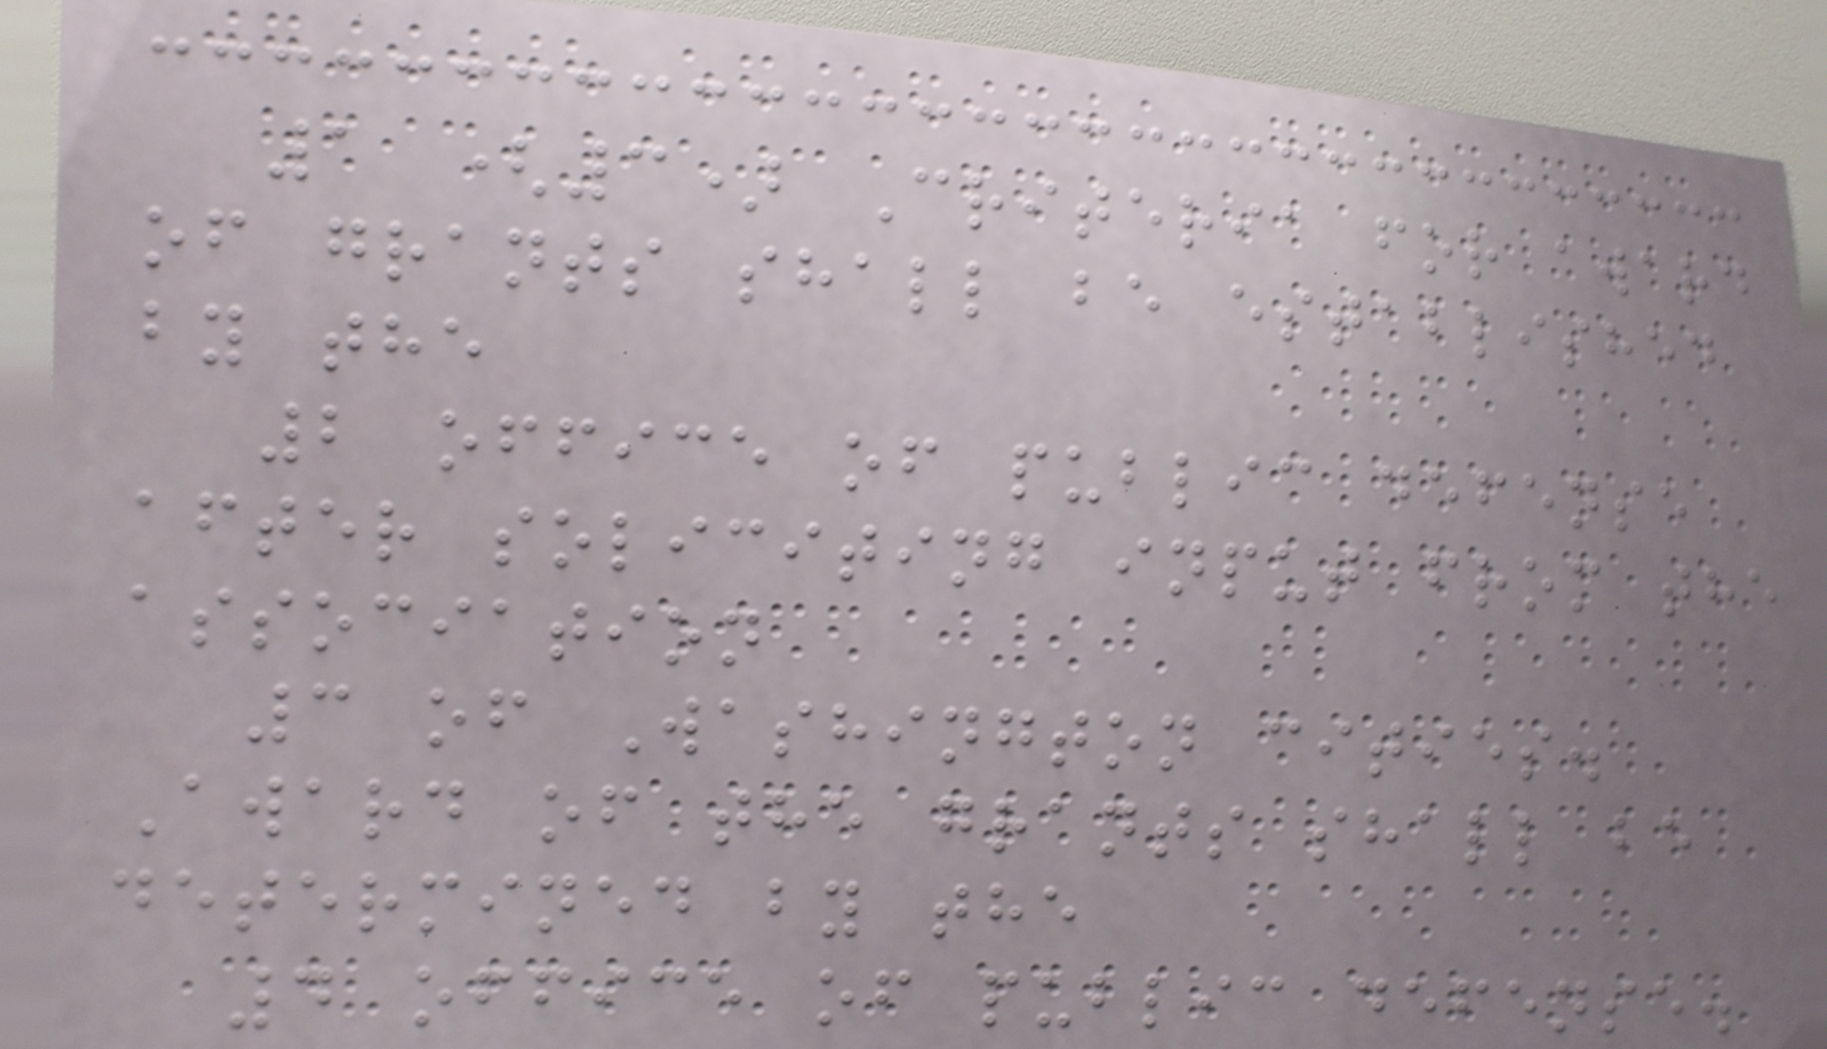1 (3) Criteria for award
of grants shall be established
by the
2 office of public defense
after soliciting input from the
association
3 of Washington cities.
Award of the grants shall be
determined by the
4 office of public defense.
